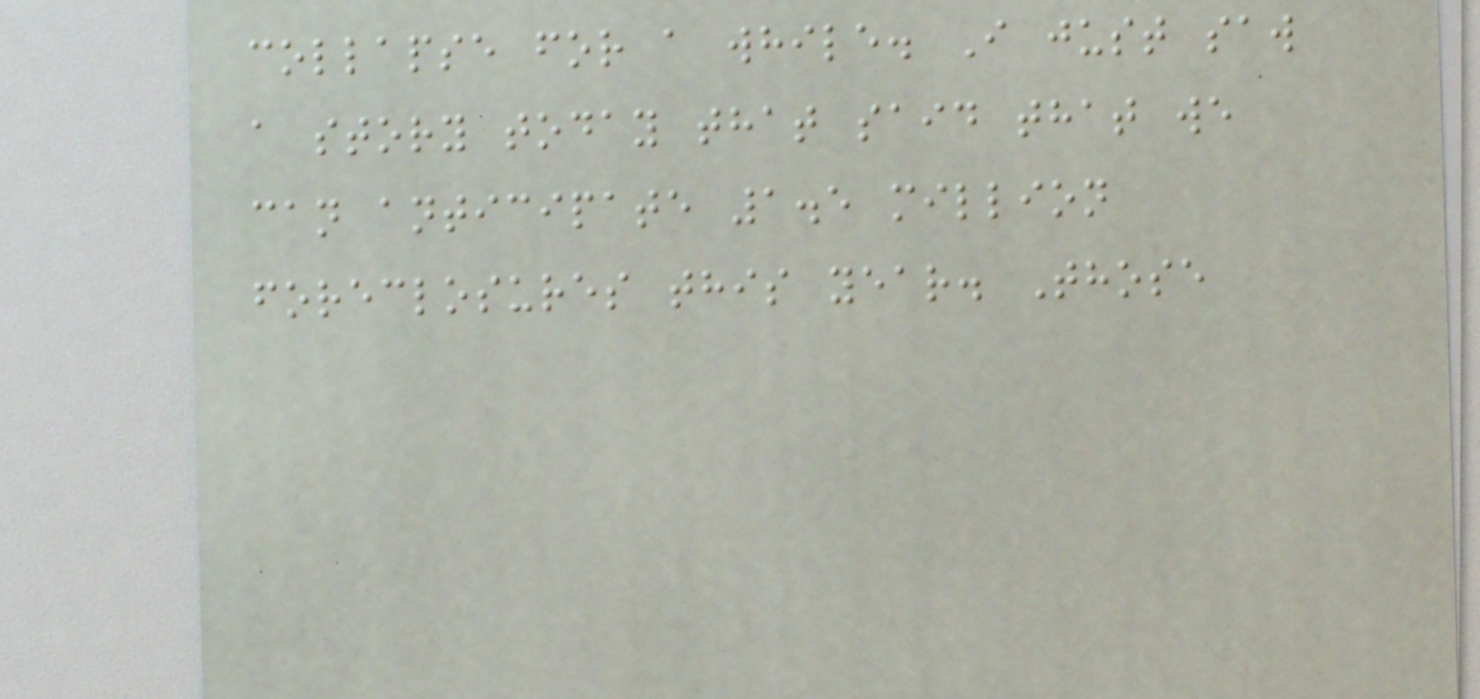collapse for a while. I just saw
a story today that said that we
can anticipate 1.5 million
foreclosures this year. Those
